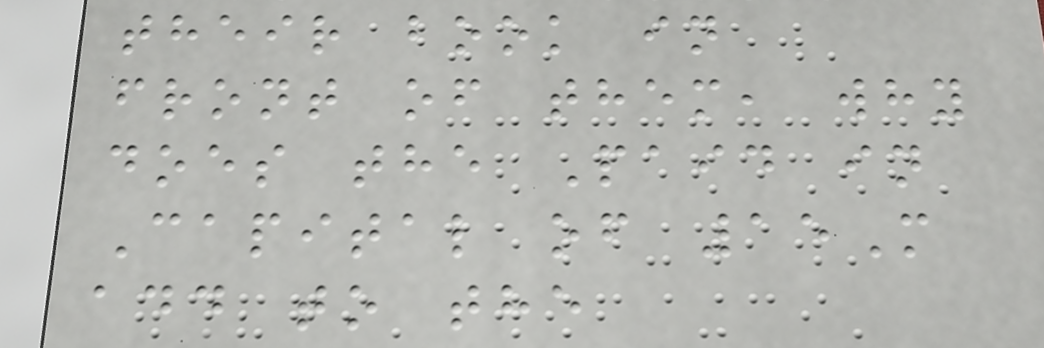their book in
front of them, why
does the Paid in
Capital of 15M
add to the
